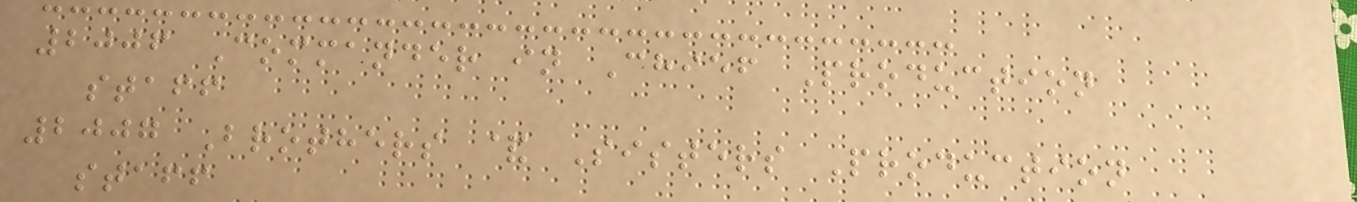2006 Commander in Chief Production
staff
2007 Brothers & Sisters Production
staff
